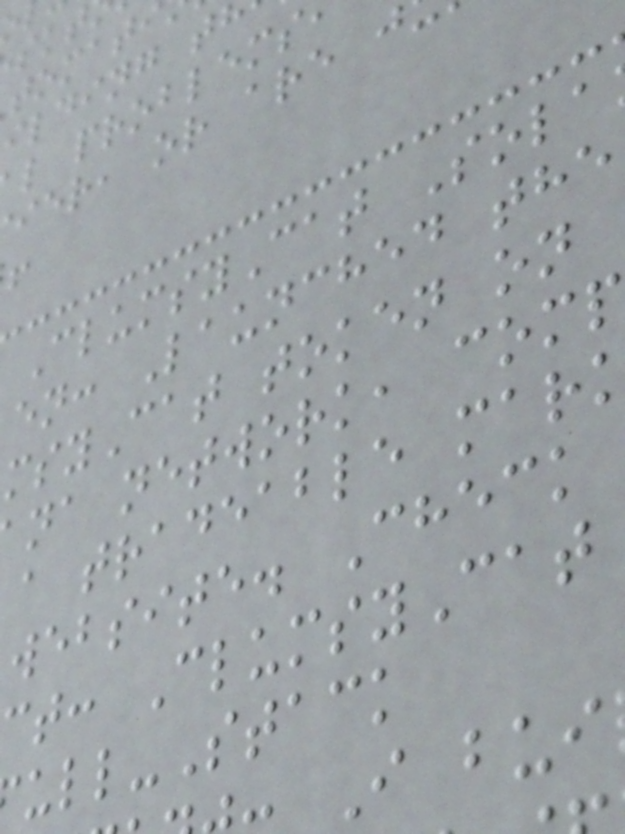ilding t
l problems
ier, or are j
ClumsyCat Sola
en: Launched the
msyCat token on
na network, comp
a tradeable mar
website. Check
ct: ClumsyCat
ull-Stack
I bui
